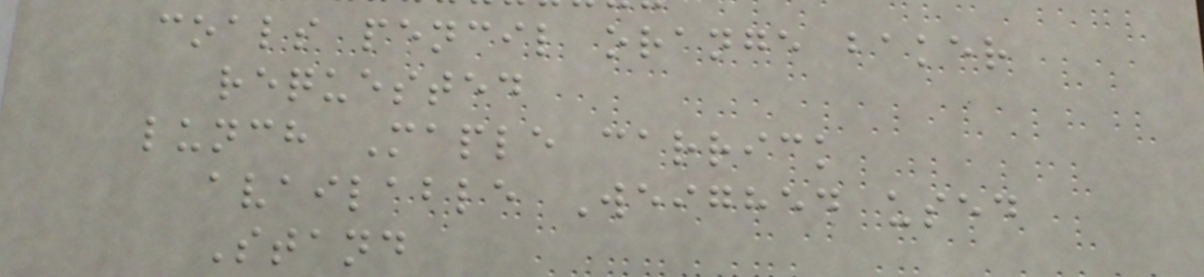coals pencil orange baker
requested
lunch Maple carrick
available Weighed used
Stand
